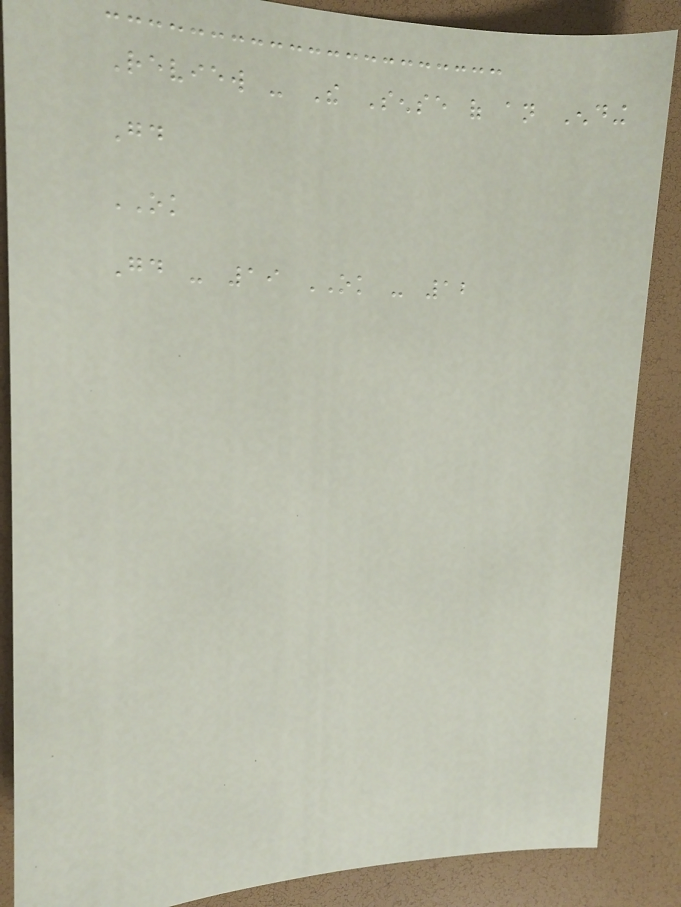Review - The Sense of an Ending
Good
OK
Good - 19 OK - 12
